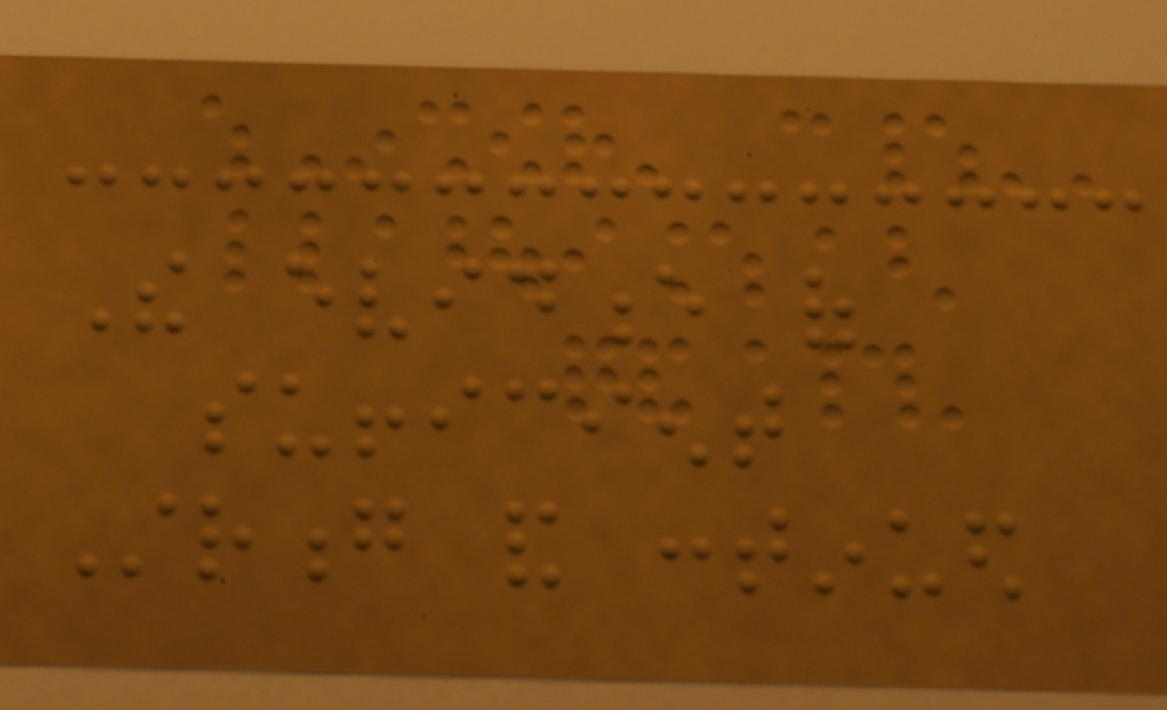The evidence of
sufficient
Strong and continued
